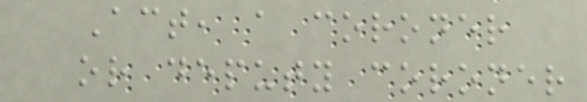Act, a coroner
or deputy coroner
